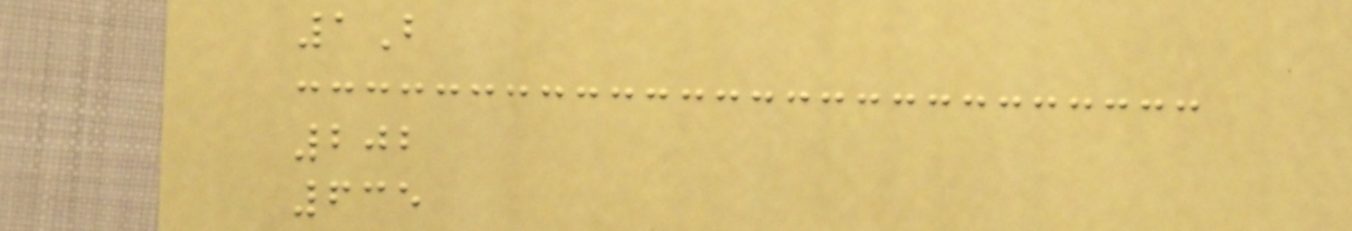1B
202
635
